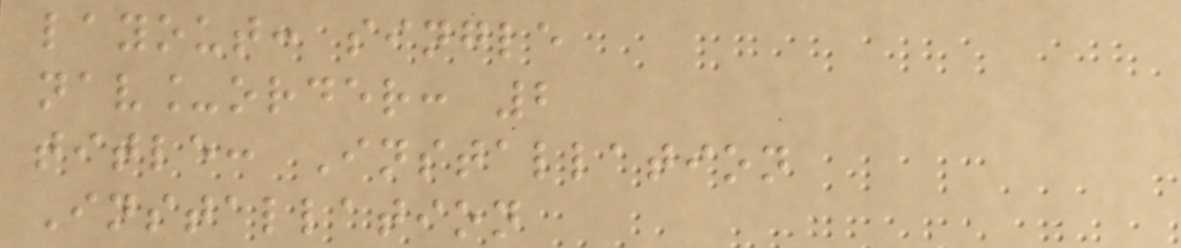layout: single
nav_order: 2
title: Installation
Installation
